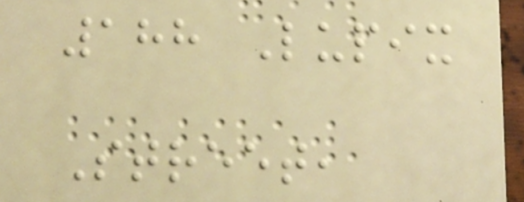188 Lupix
Street,
